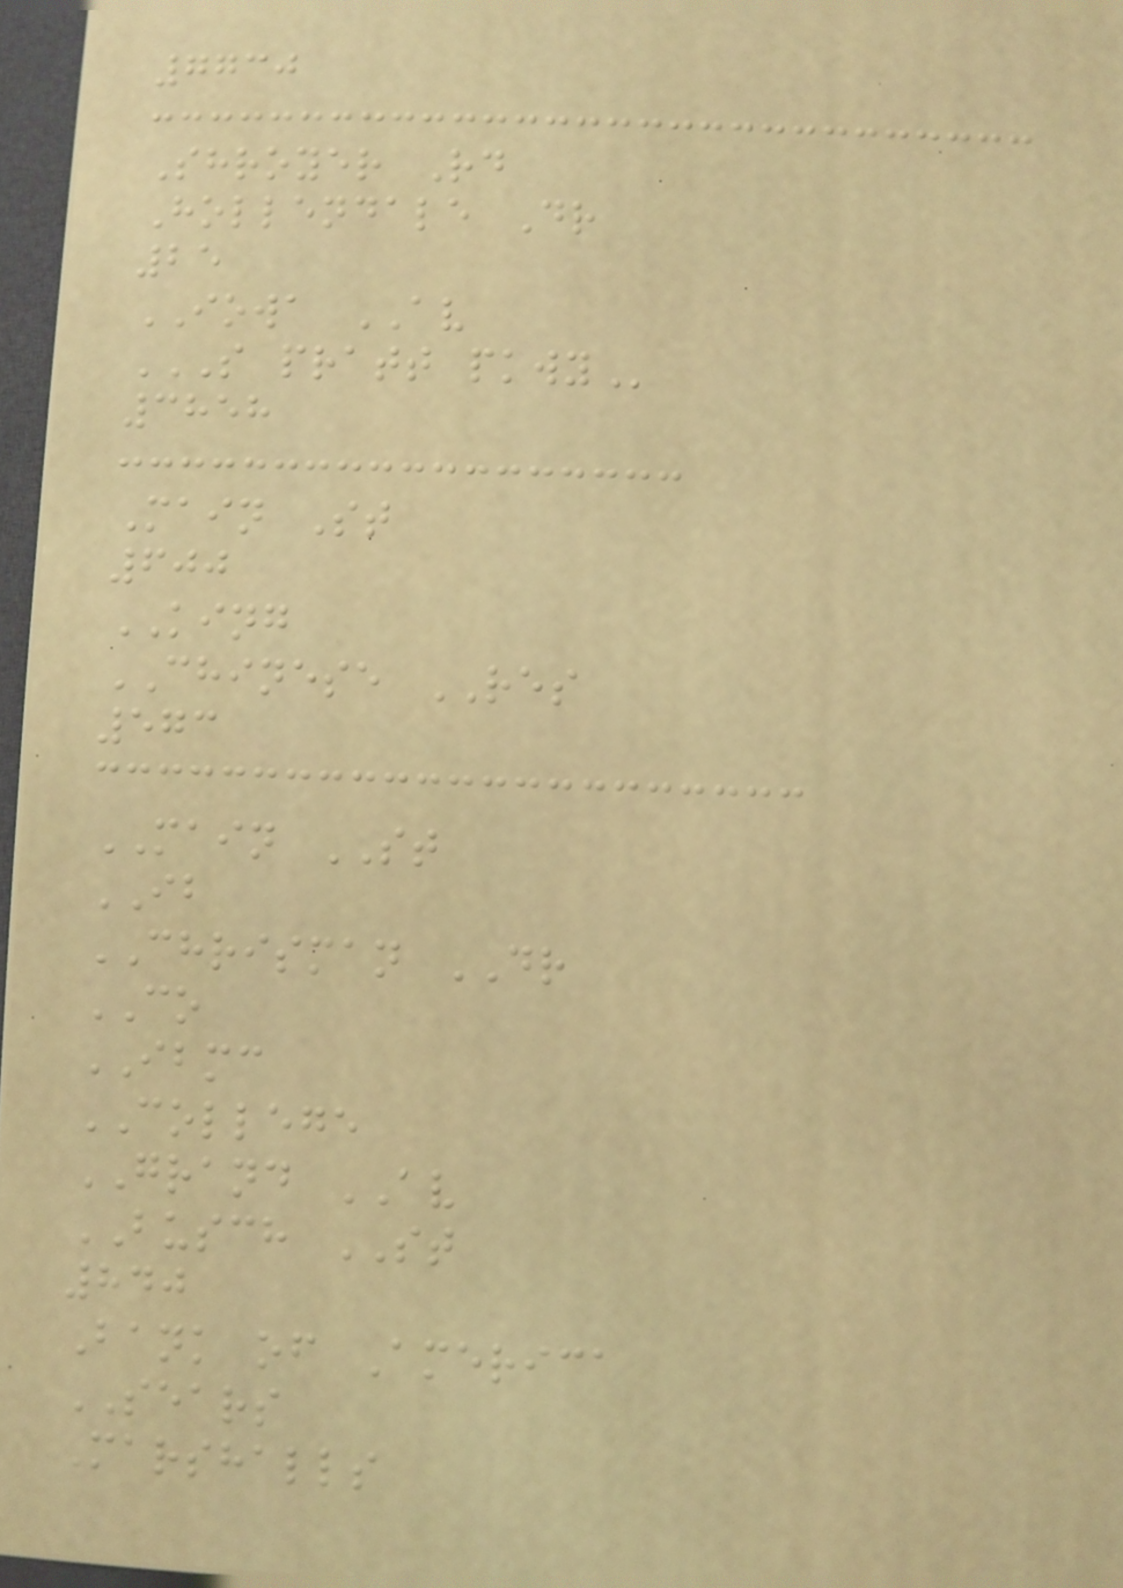7730
Shroyer Rd
Hollendale Dr
25
IOWA AV
S PRATT PKWY
3858
Main St
600
KING
CHINESE RES
573
MAIN ST
IB
CHRISMAN DR
CO
IBMC
COLLEGE
GRAND AV
BUSCH ST
840
Bank of America
SEARS
Marshalls
